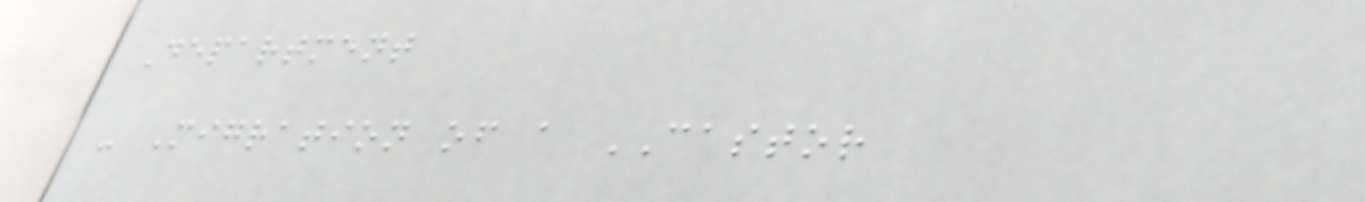Department
- Migration of a CASTOR
